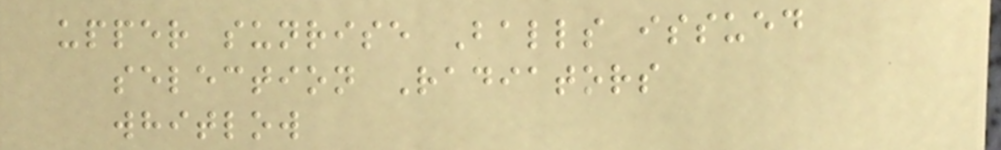upper sunrise Balls issued
selection Radiators
whitlow
